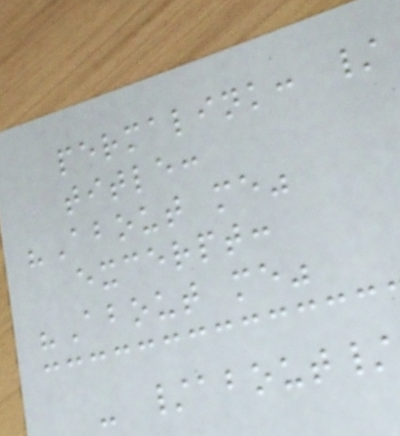permalink: /
title:
"About me"
excerpt:
"About me"
- /about/
